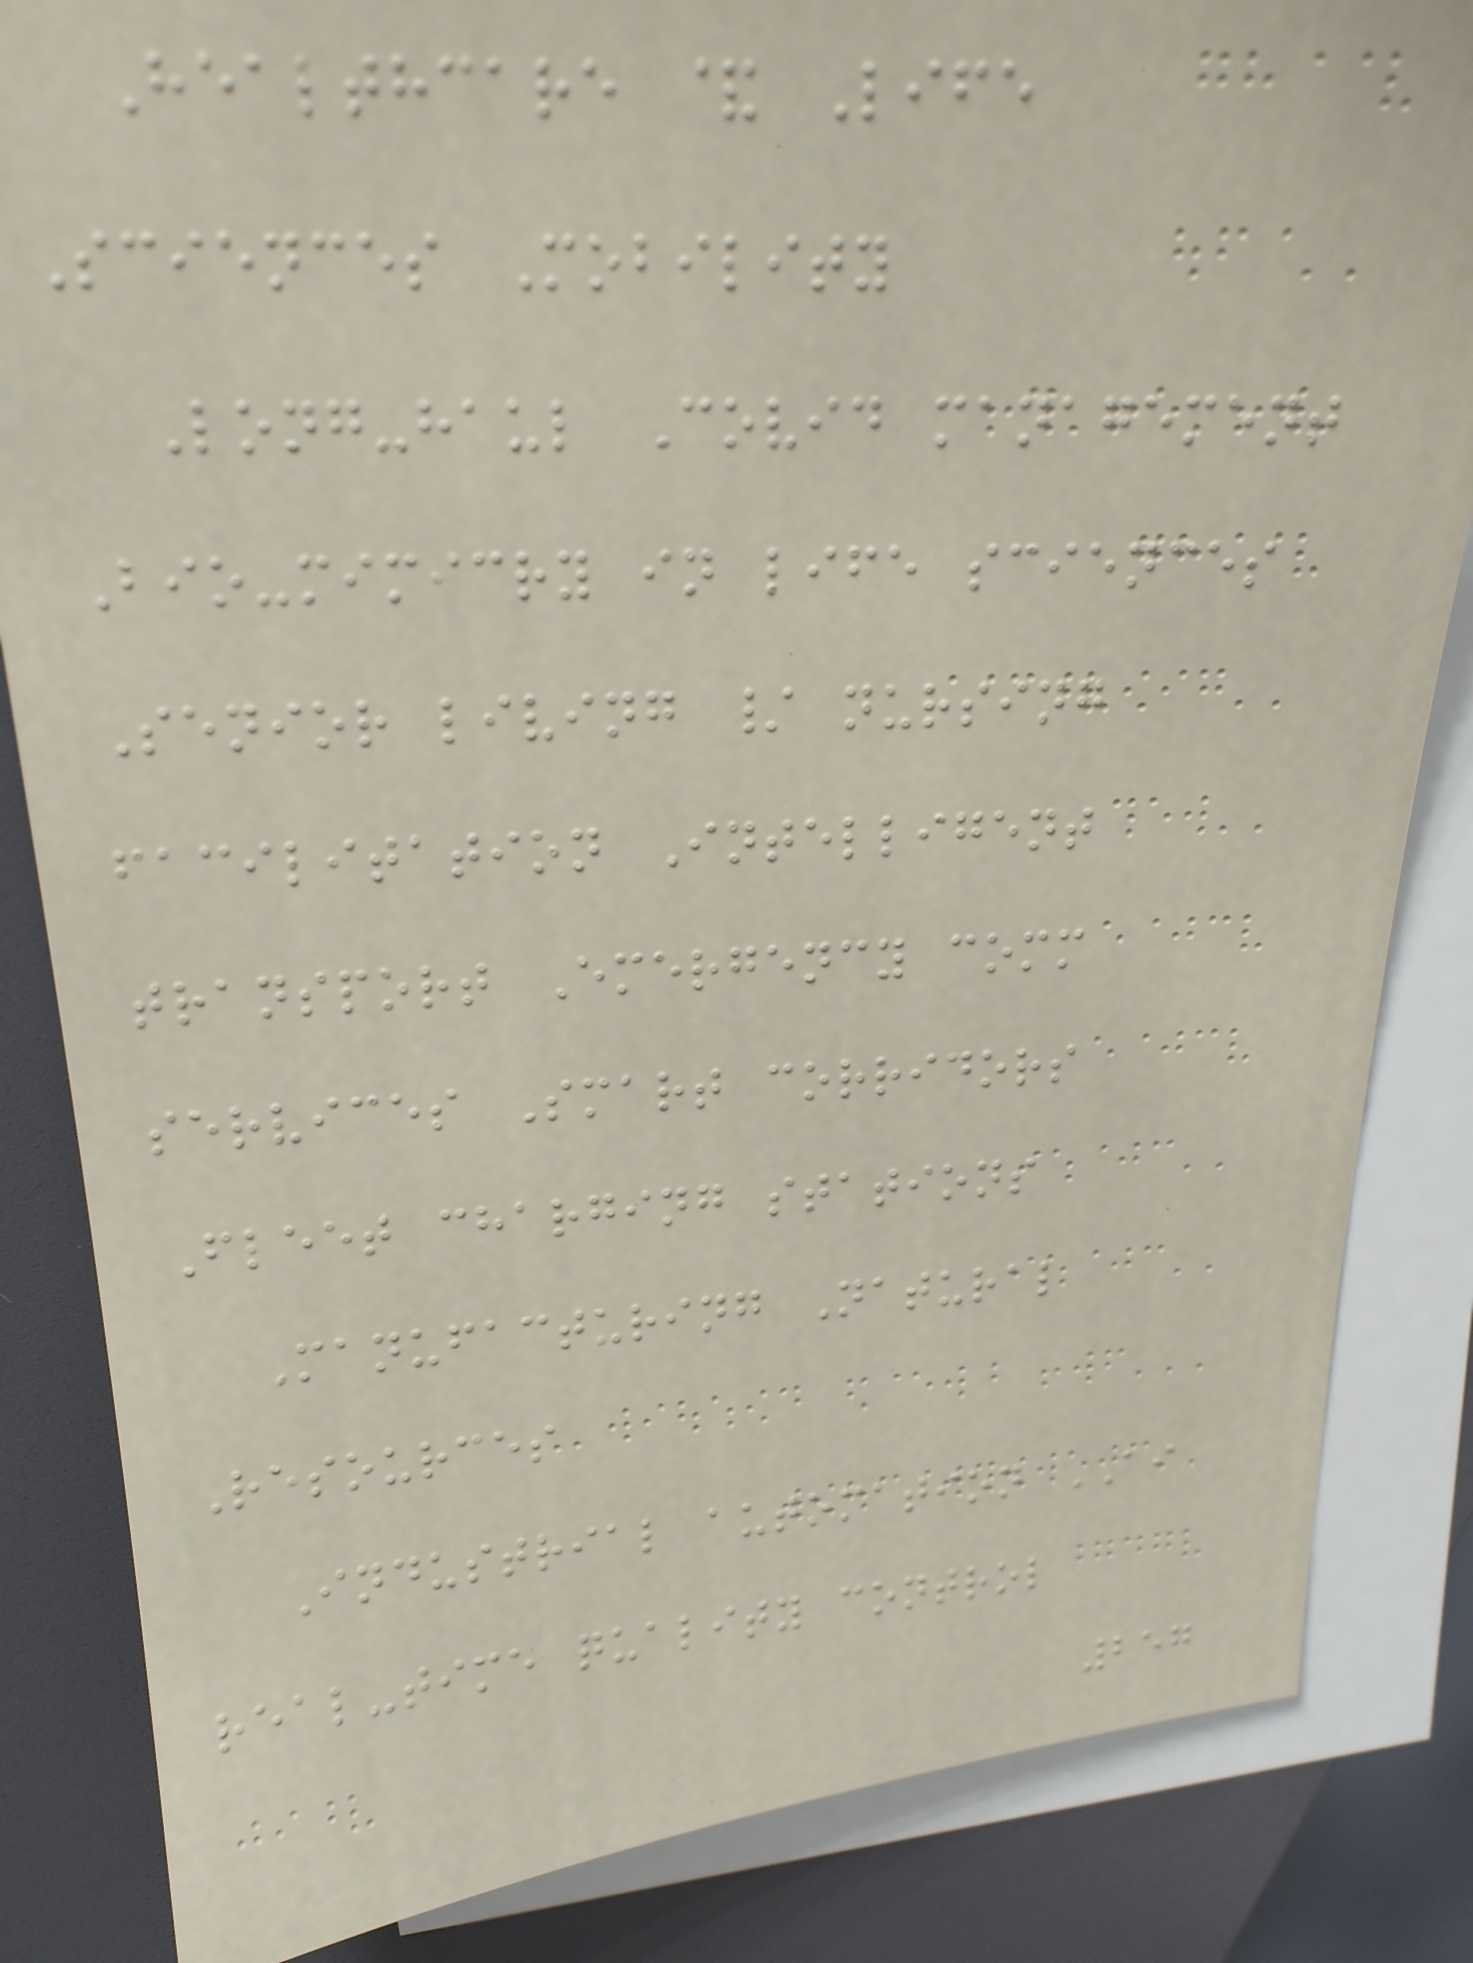Healthcare & Life
Sciences Mobility
Long-haul Covid management
Bio-mimicry in life sciences
Senior living / nursing
facilitation Intelligent
transport Emergency comm
services Smart corridors
Fleet charging stations
Manufacturing Natural
Resources
Industrial automation AI
real-time quality control
257
